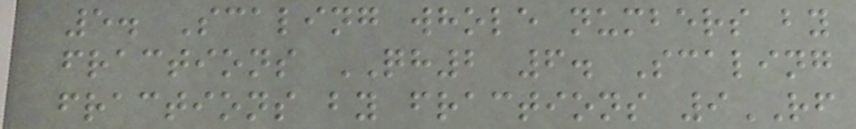5. Scaling whole numbers by
fractions QH2 6. Scaling
fractions by fractions 9RF
